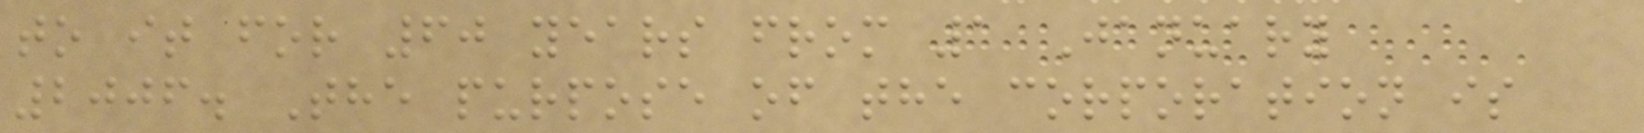to it for 60 years from 1 January
2006. The purpose of the corporation is
